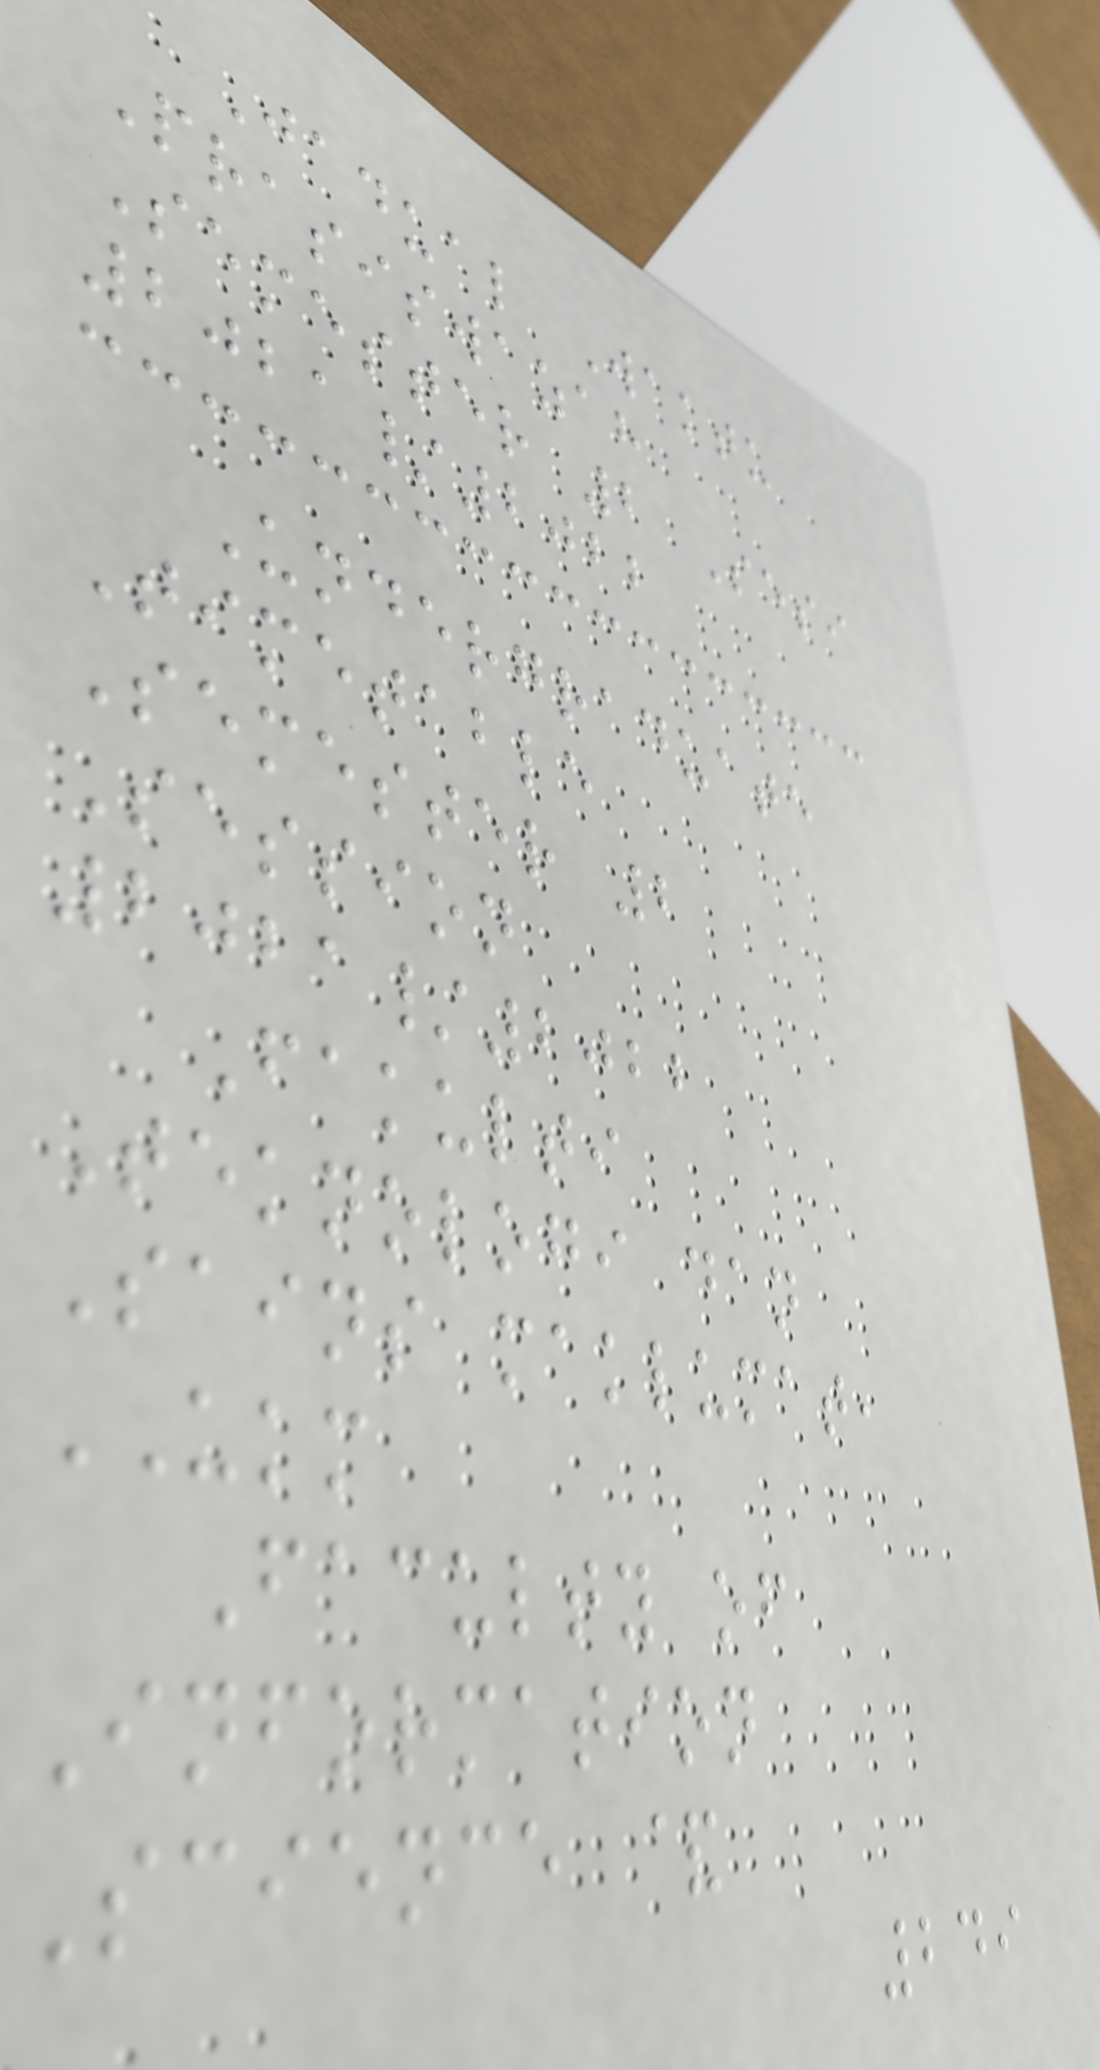Jadual Waktu
Prasiswazah
Semester 2 Sesi
2021/2022
Undergraduate
Timetable
Semester 2
Session
2021/2022
Fakulti
Teknologi dan
Sains maklumat,
UKM
Faculty of
Information
Science &
249
